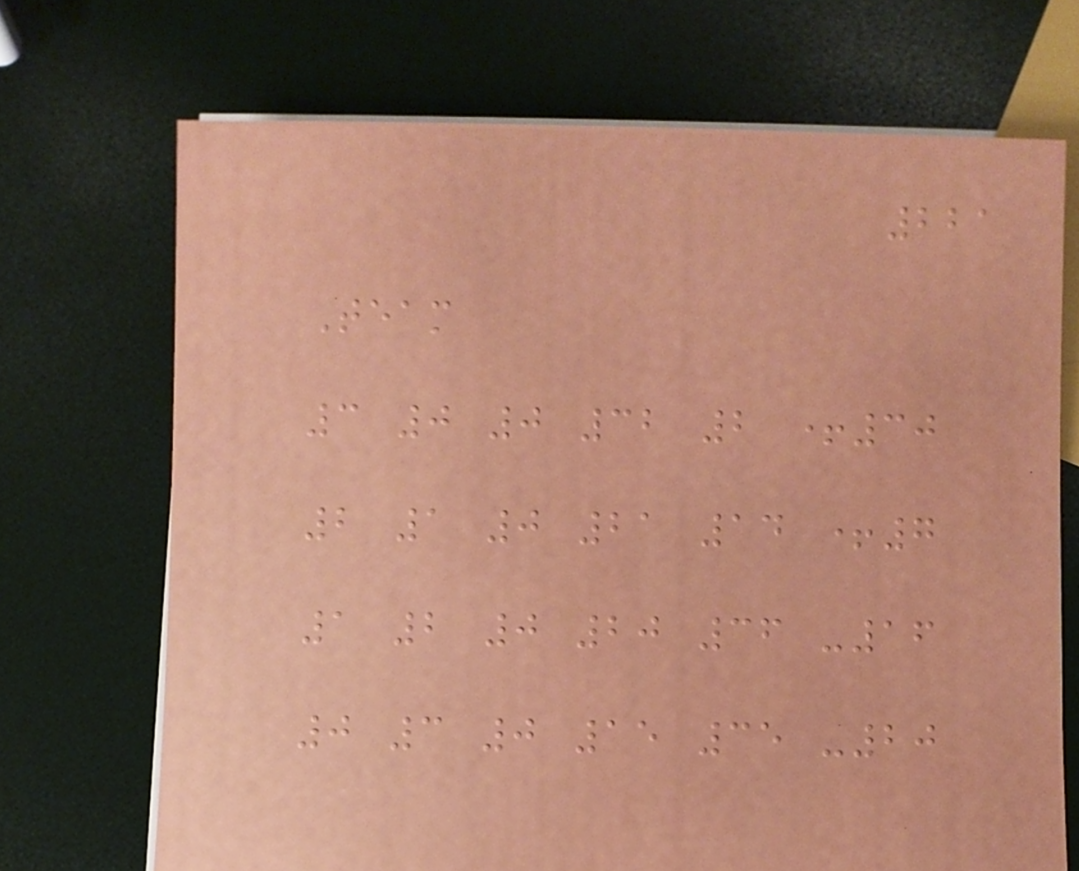221
Team
3 0 0 32 2 +30
2 1 0 21 14 +7
1 2 0 20 36 -16
0 3 0 15 35 -20
